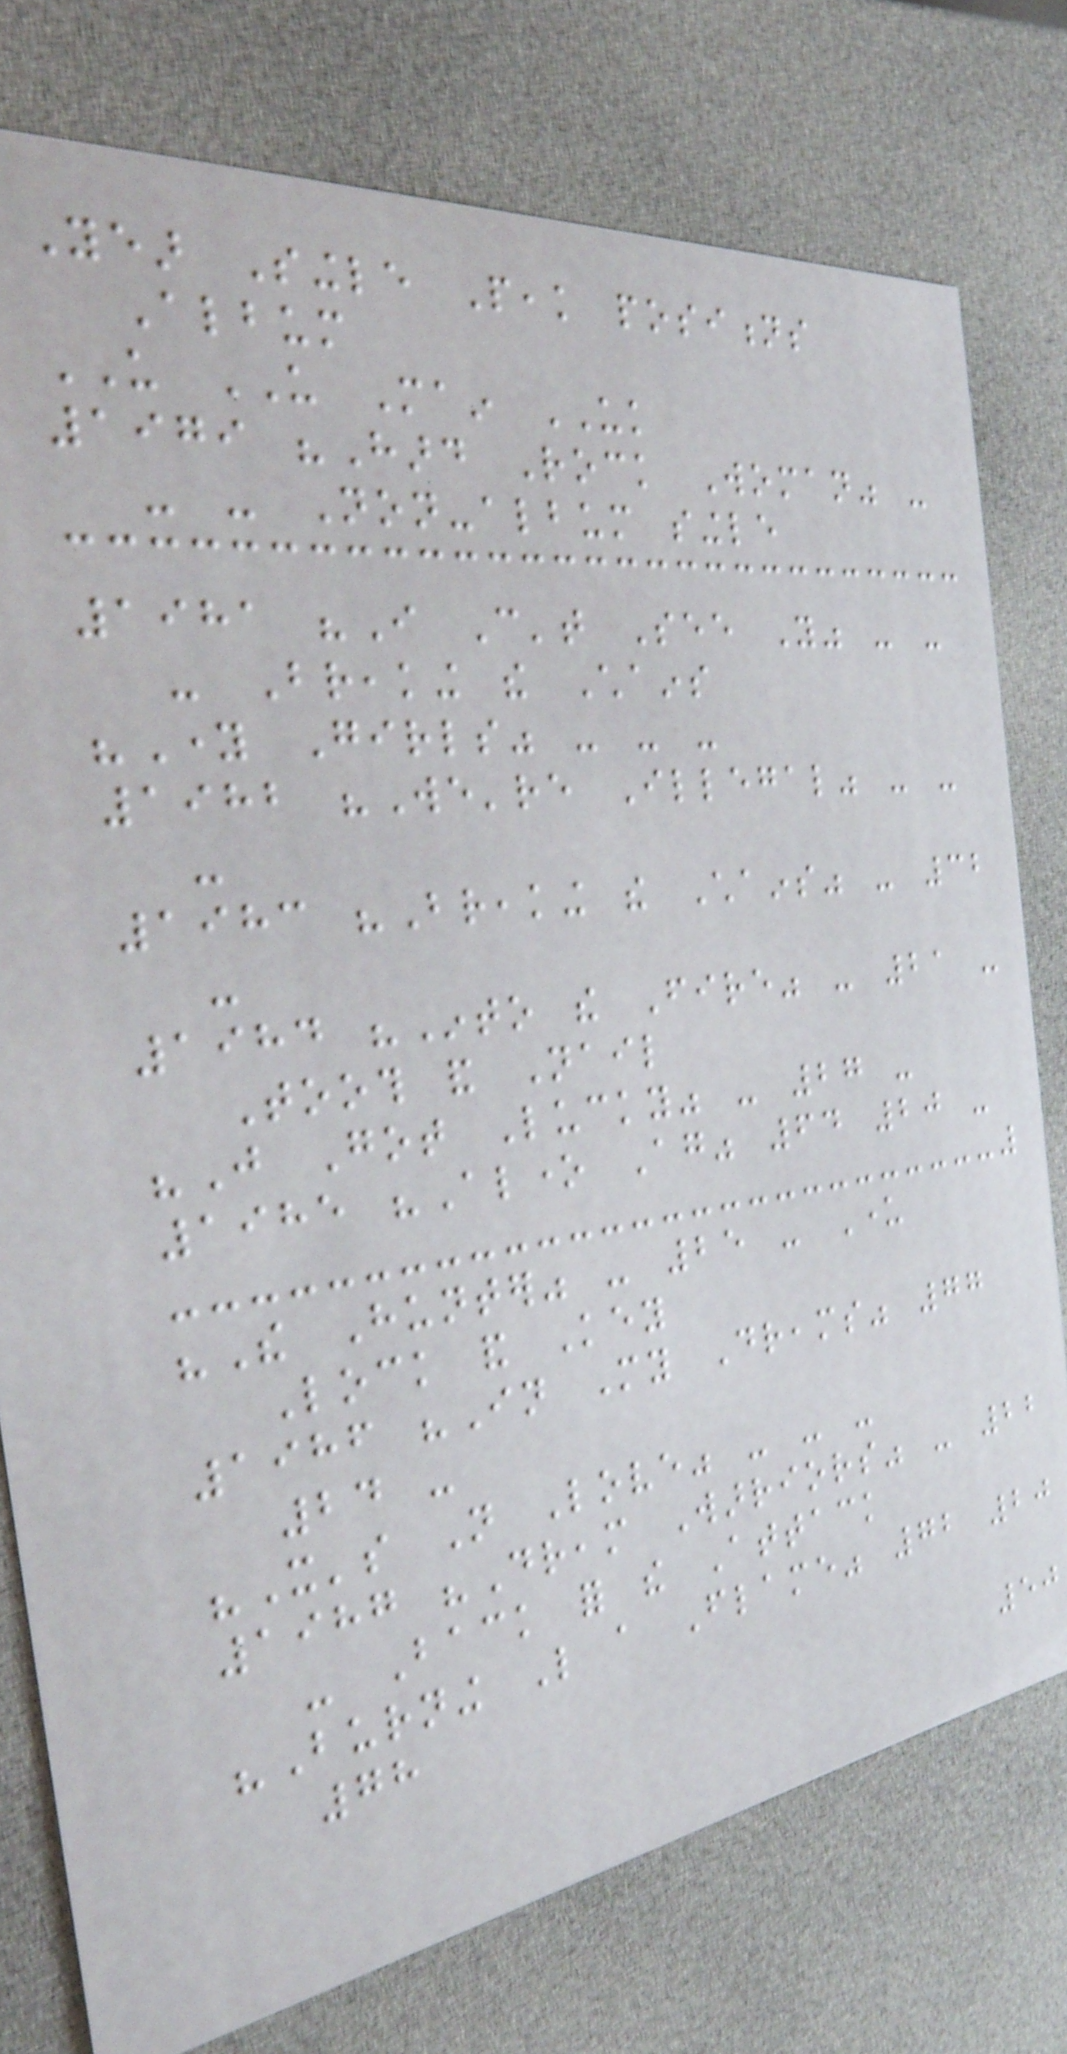Year Single Peak positions
Album
US US Main UK
1979 "Hard Rock Woman" -
- - Non-album single
1981 "I Can't See You" - -
- Breaking the Chains
"Young Girls" - - -
1982 "We're Illegal" - -
-
1983 "Breaking the Chains" - 32
-
1984 "Into the Fire" - 21 -
Tooth and Nail
"Just Got Lucky" - 27 -
1985 "Alone Again" 64 20 -
"The Hunter" - 25 - Under
Lock and Key
1986 "In My Dreams" 77
24 -
"It's Not Love" - - -
1987 "Dream Warriors" - 22
- Back for the Attack
"Burning Like a Flame" 72 20
78
50
